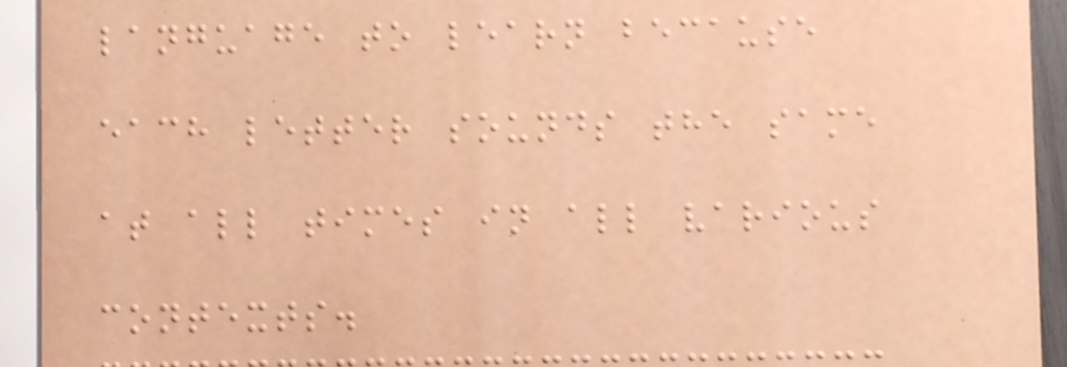language to learn because
each letter sounds the same
at all times in all various
contexts.
